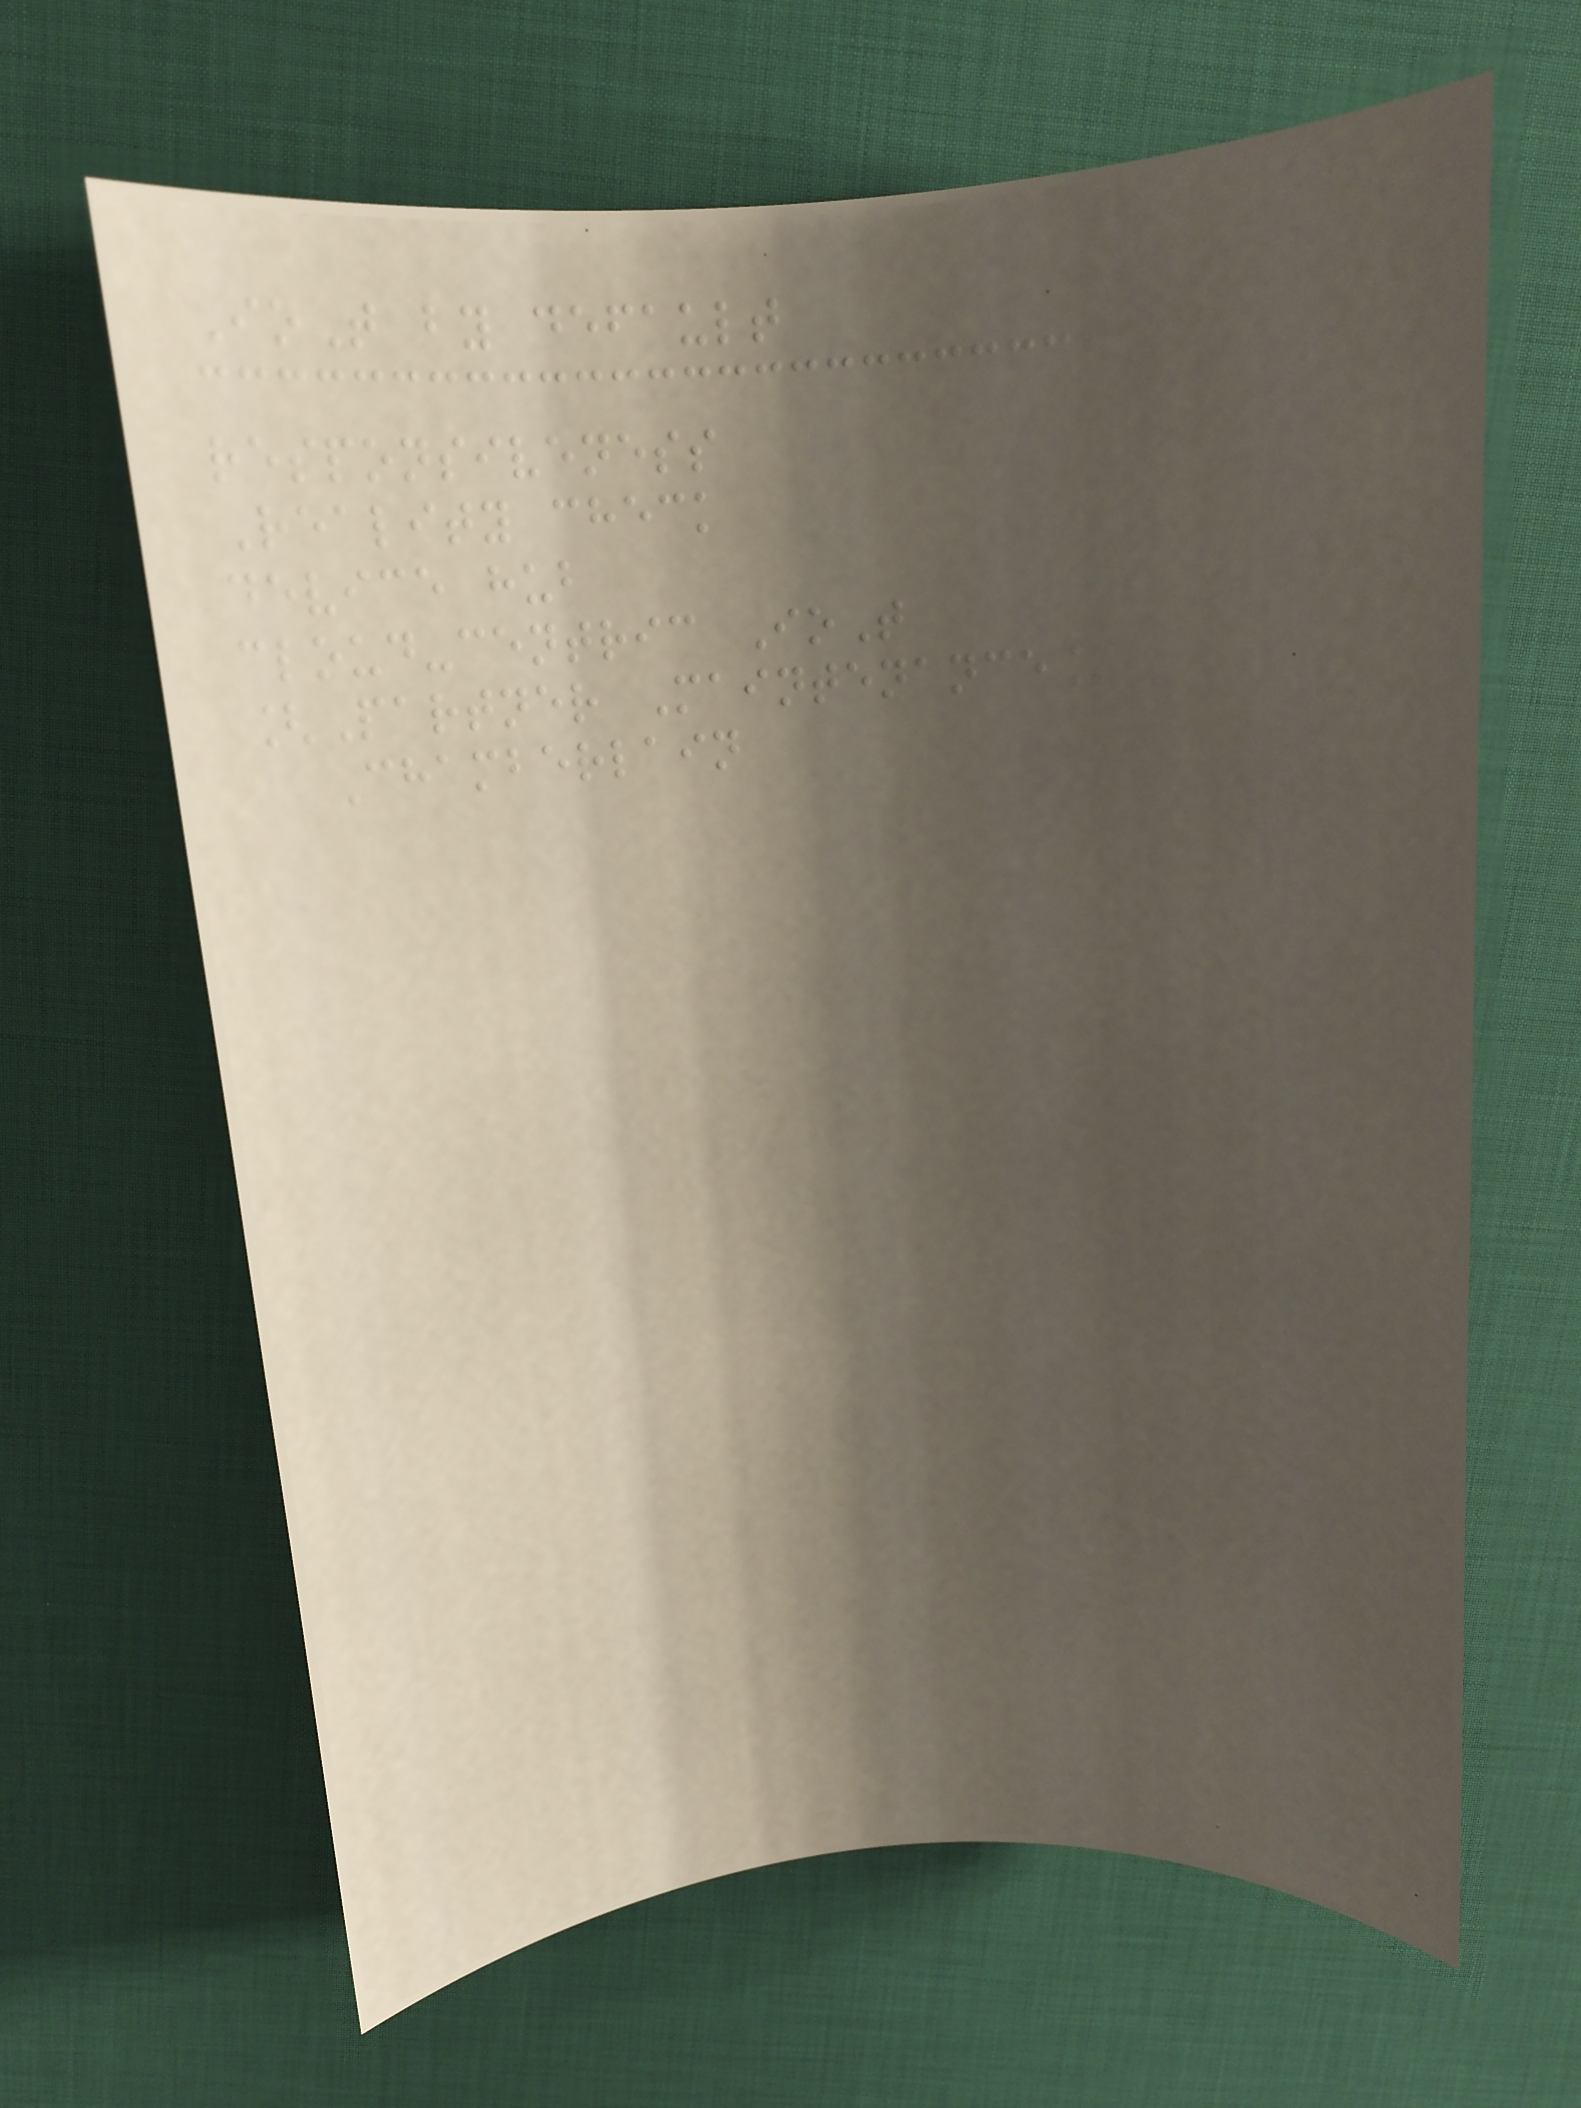IoT by default
responsiveness
Reality check
device hub
cloud-centric IoT
[Partner Maintenance]
Chamberlain
